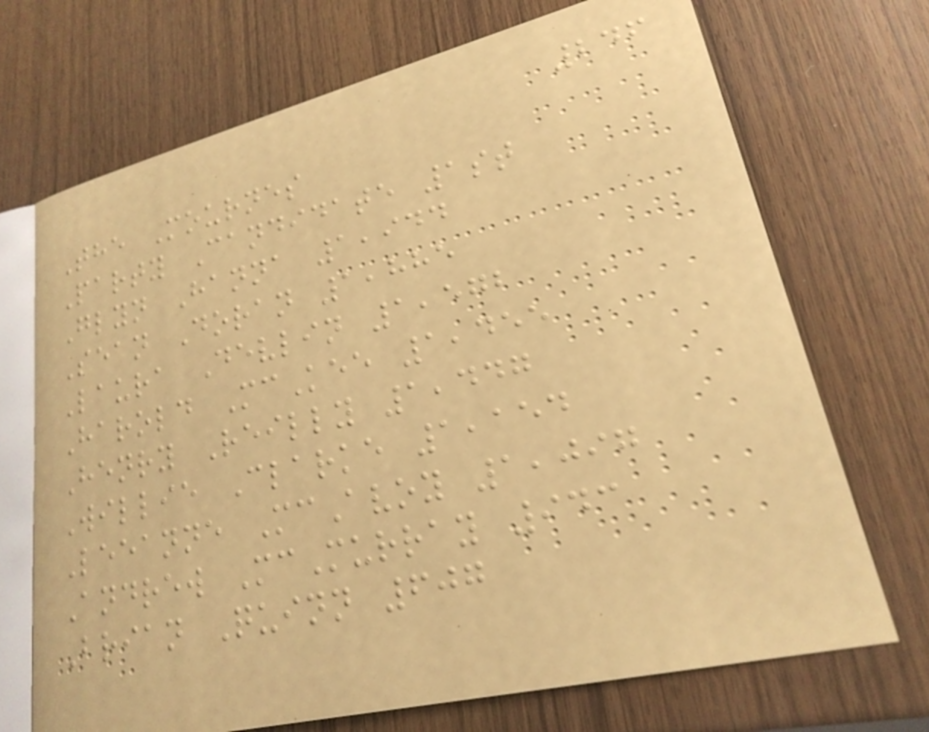246
The Mournes
Party Candidate 1st
Glyn Hanna 1,944
Sean Doran 1,885
Laura Devlin 1,572
Harold McKee 1,455
Henry Reilly 1,447
Willie Clarke 1,154
Leeanne McAvoy 1,097
Andrew McMurray 943
Brian Quinn 607
